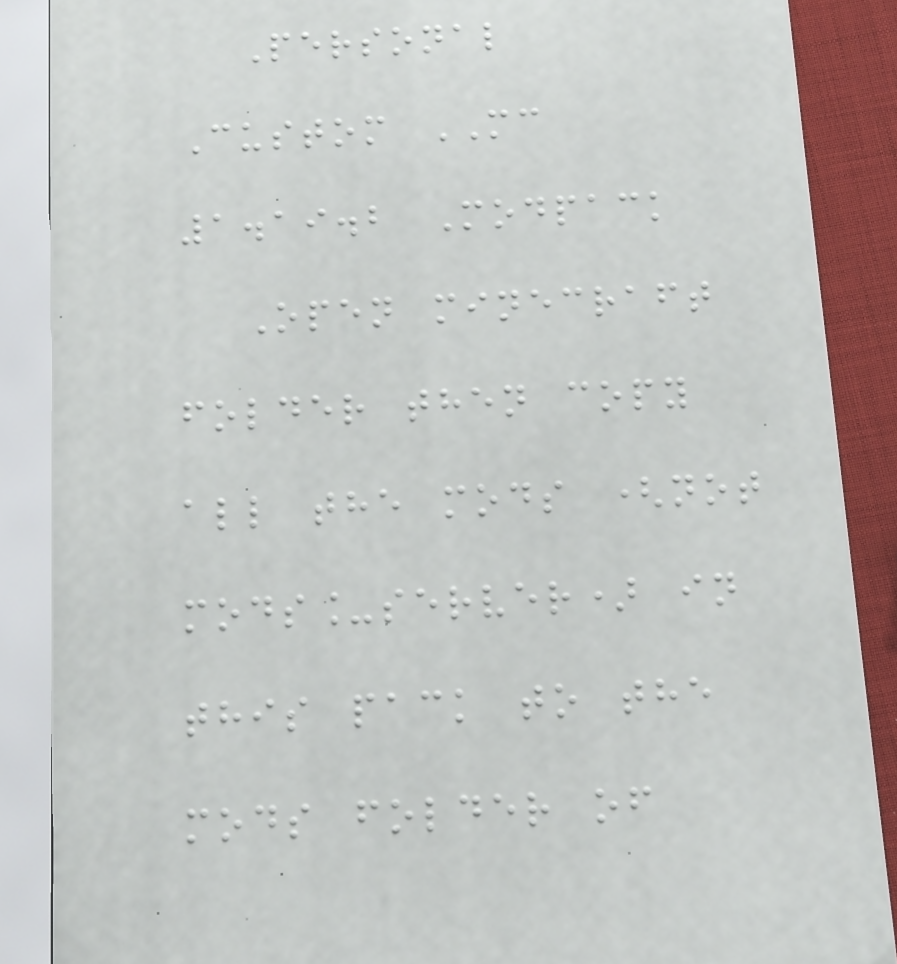Personal
Custom MC
1.19.2 Modpack
Open minecraft
folder then copy
all the mods (not
mods_server) in
this pack to the
mods folder of
